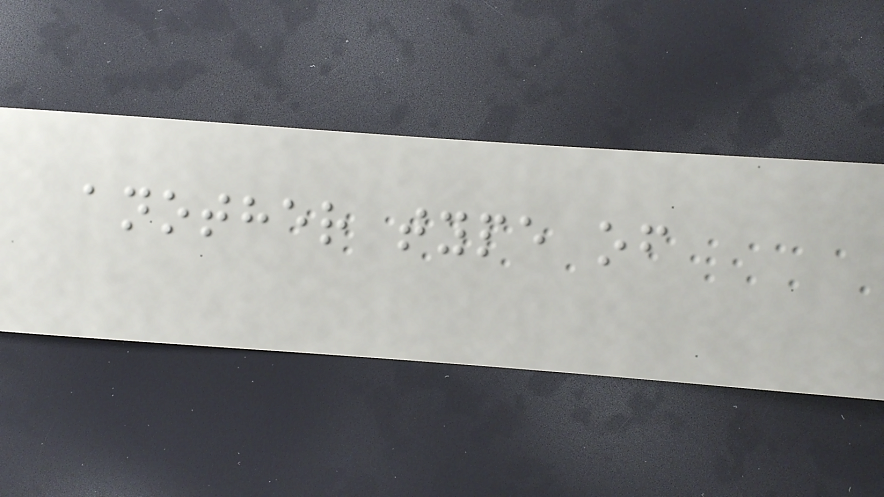another type of
